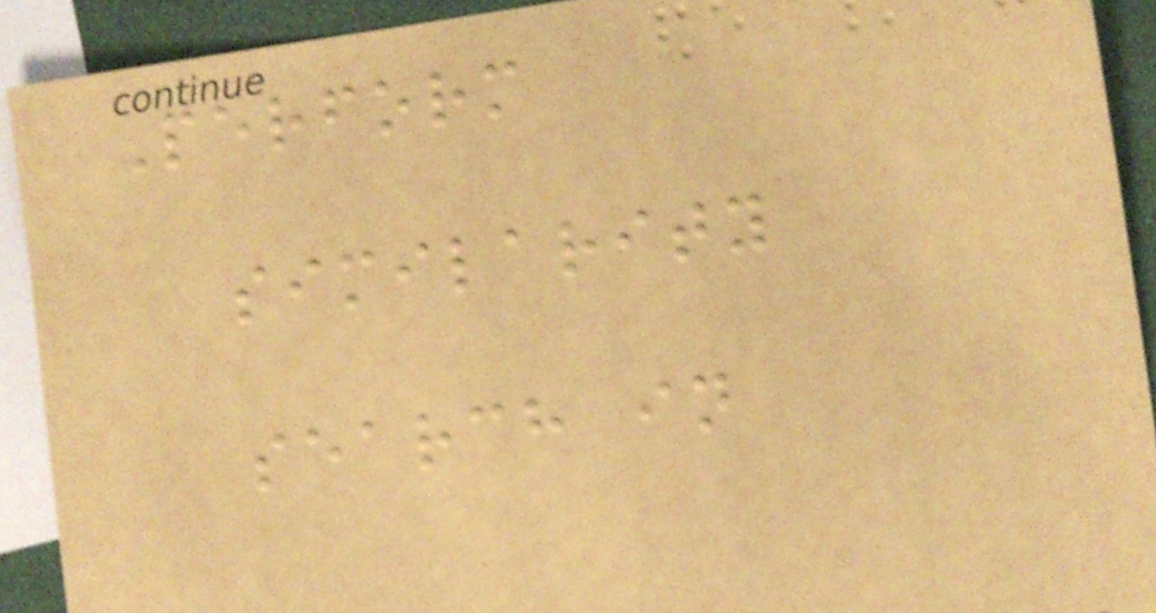Perform
similarity
search in
